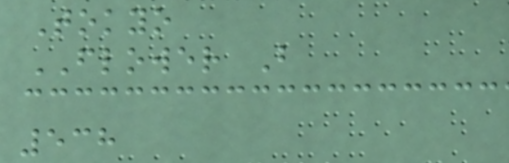Tokyo
FLOWER B
538
